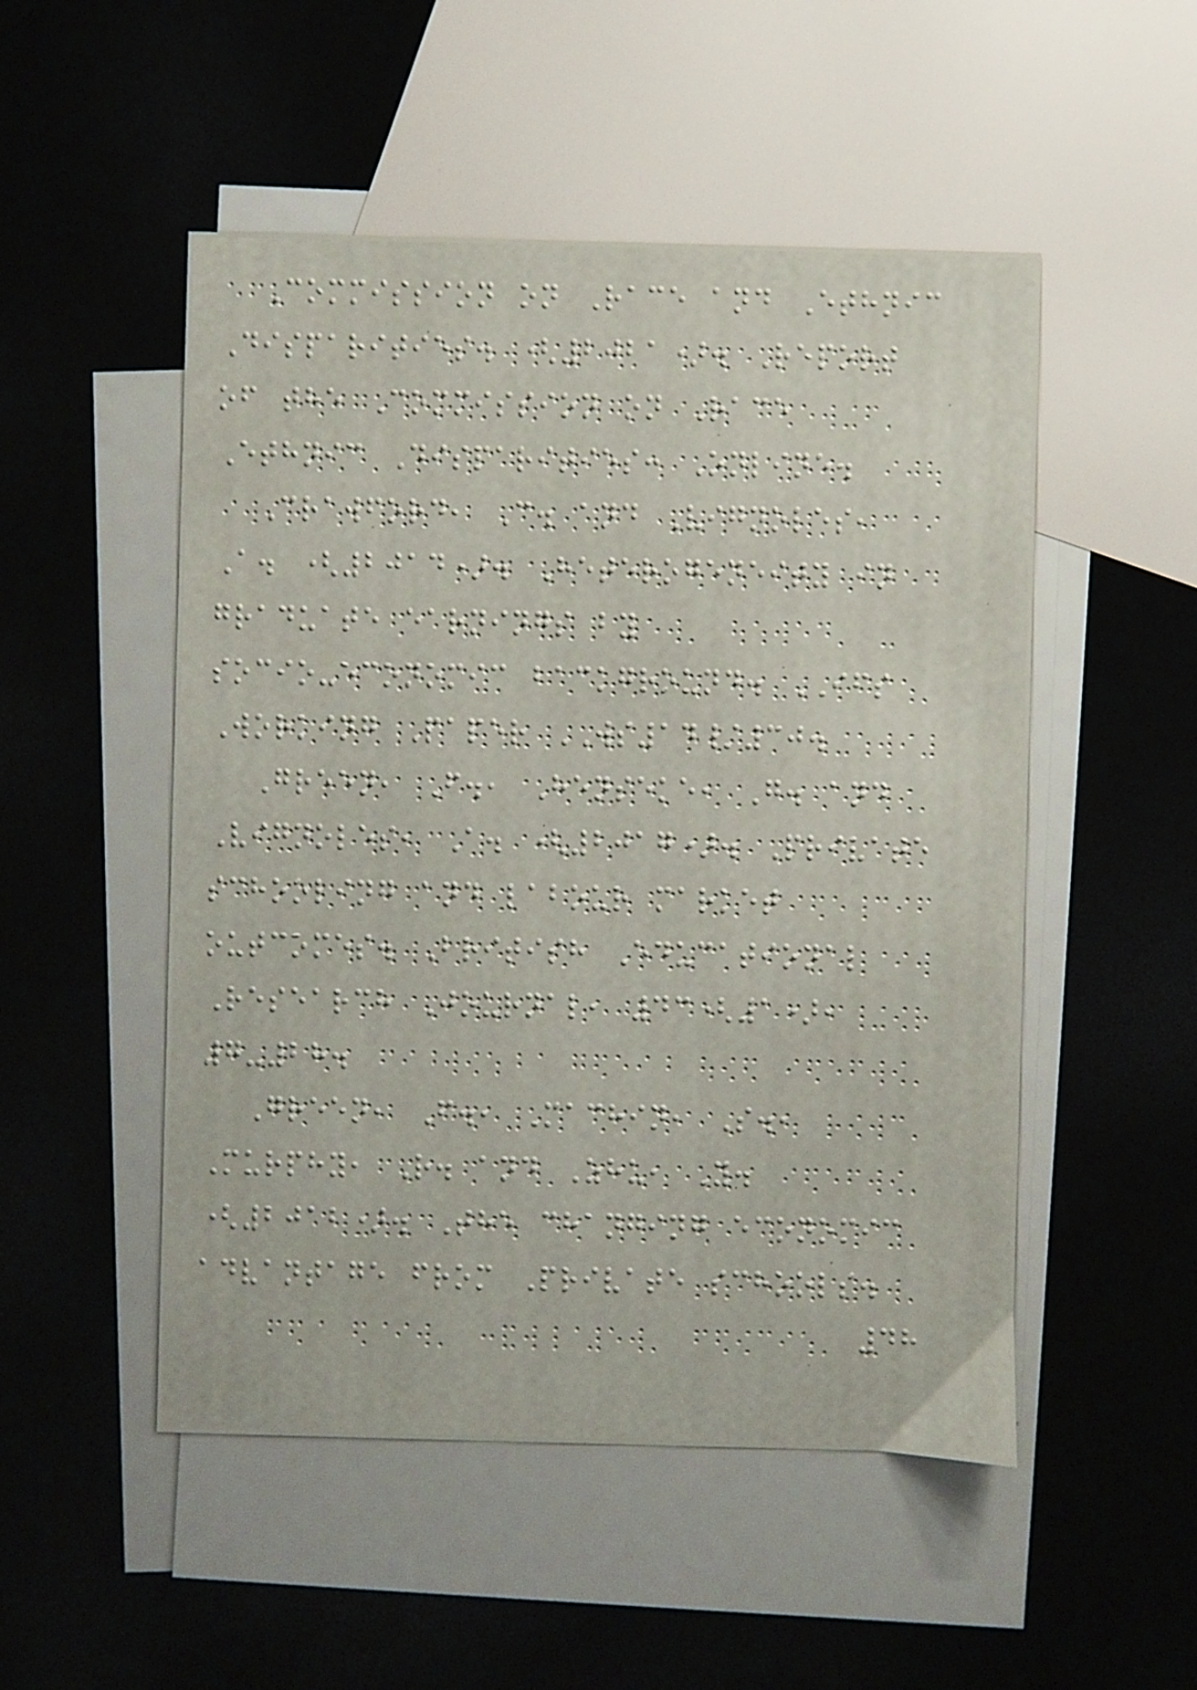Commission on Race and Ethnic
Disparities. (2021). Report
of the Commission on Race
Ethnic Disparities: Online.
Crawford, C. and Vignoles,
A. (2014). Heterogeneity in
graduate earnings by
socio-economic background. IFS
Working Paper WS14/30.
Green, F., Henseke, G. and
Vignoles, A. (2017). Private
schooling and labour market
outcomes. British Educational
Research Journal, 43(1),
7-28.
Green, F., Machin, S.,
Murphy, R. and Zhu, Y.
(2012). The changing economic
advantage from Private schools.
48
